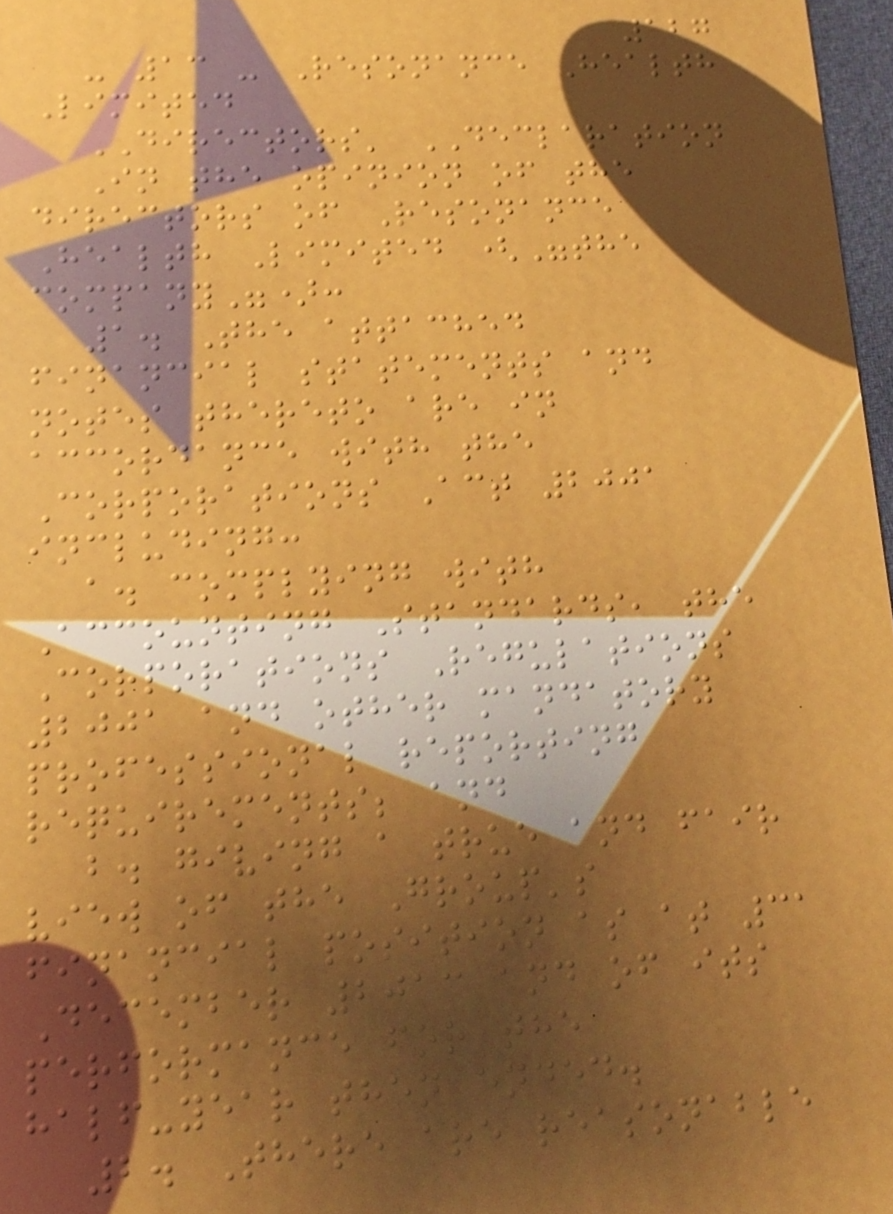127
- 13 - Resonance Health
Limited
DIRECTORS' DECLARATION
In the opinion of the
directors of Resonance
Health Limited ("the
company"):
1. The attached
financial statements and
notes thereto are in
accordance with the
Corporations Act 2001
including:
a. complying with
Accounting Standards, the
Corporations Regulations
2001 and other mandatory
professional reporting
requirements; and
b. giving a true and fair
view of the Group's
financial position as at 31
December 2013 and of its
performance for the
half-year then ended.
2. There are reasonable
